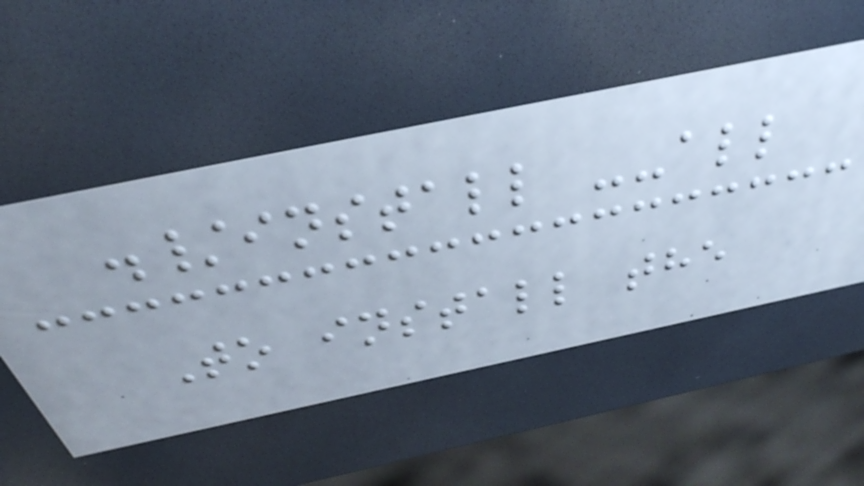./install --all
To install the
